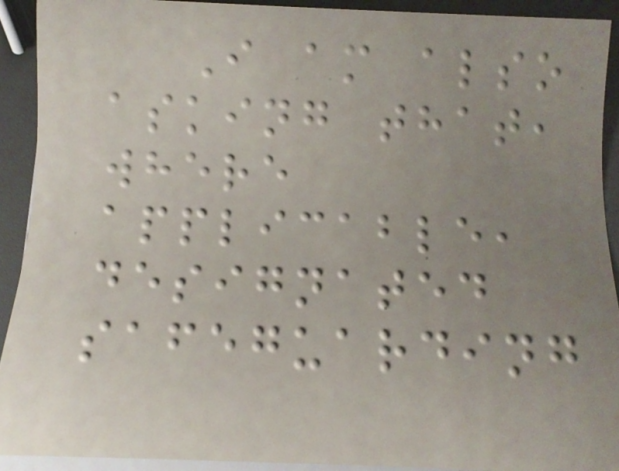I am also
asking that,
where
applicable,
designated
safeguarding
